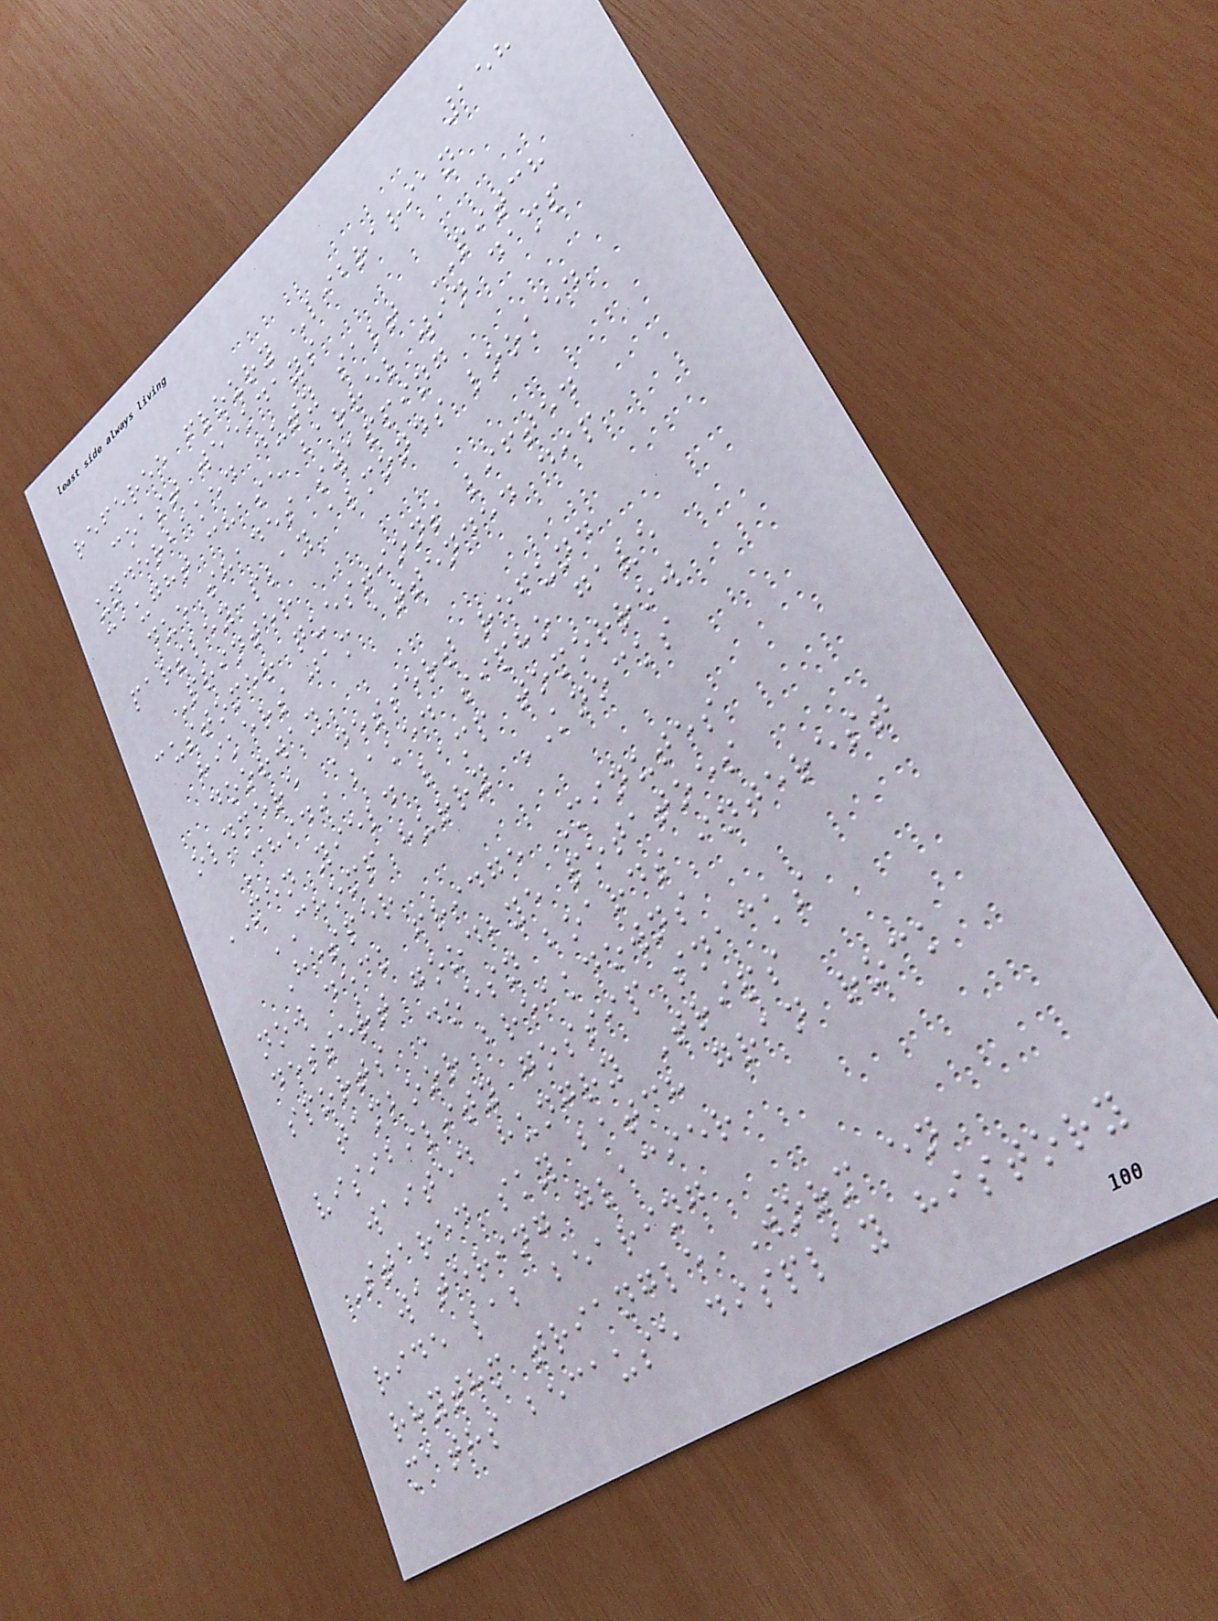158
referee floury Librarian
coast weekdays
underbaked duty salt PITCH
caught chase barrel win damp
due shades swapping
parsley play almonds looked
Printer
customer questions lifted
hikers jam attended dip
doorway
oldmere Dessert refund
Chidi baked sipho gave
MEN yield lamp tomorrow
CHOMP hurry KNOCKS
Hesper
now deck fridge Minutes
dessert goodbye potatoes
sports Doesn boards interest
tamboor breakdowns
visibility gossip snacks
waited hungry Trips
Stared sky batch gran rock
watering glacier
ride lab bearing
rhythm triangle Worm en
maths because display history
